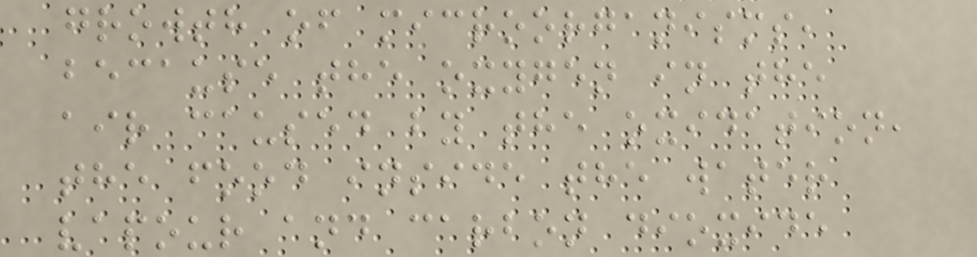growth of microorganisms,
because the oxygen in the
air caused by the oxidation,
the food inside the water
vapour and carbon dioxide
